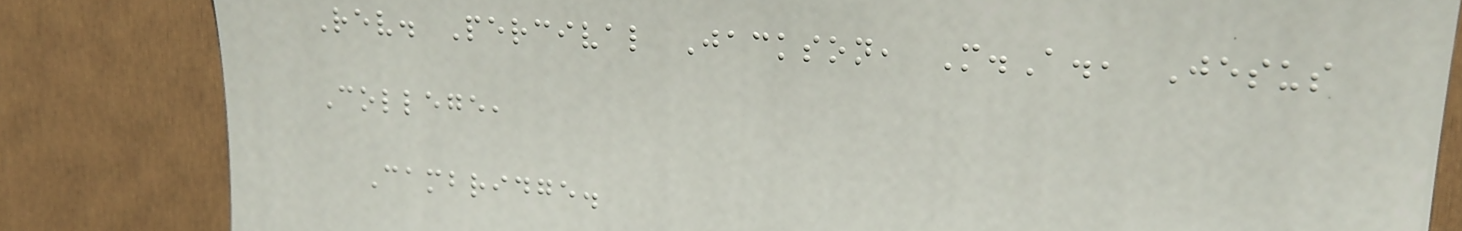Rev. Percival Jackson, M.A., Jesus
College,
Cambridge.
